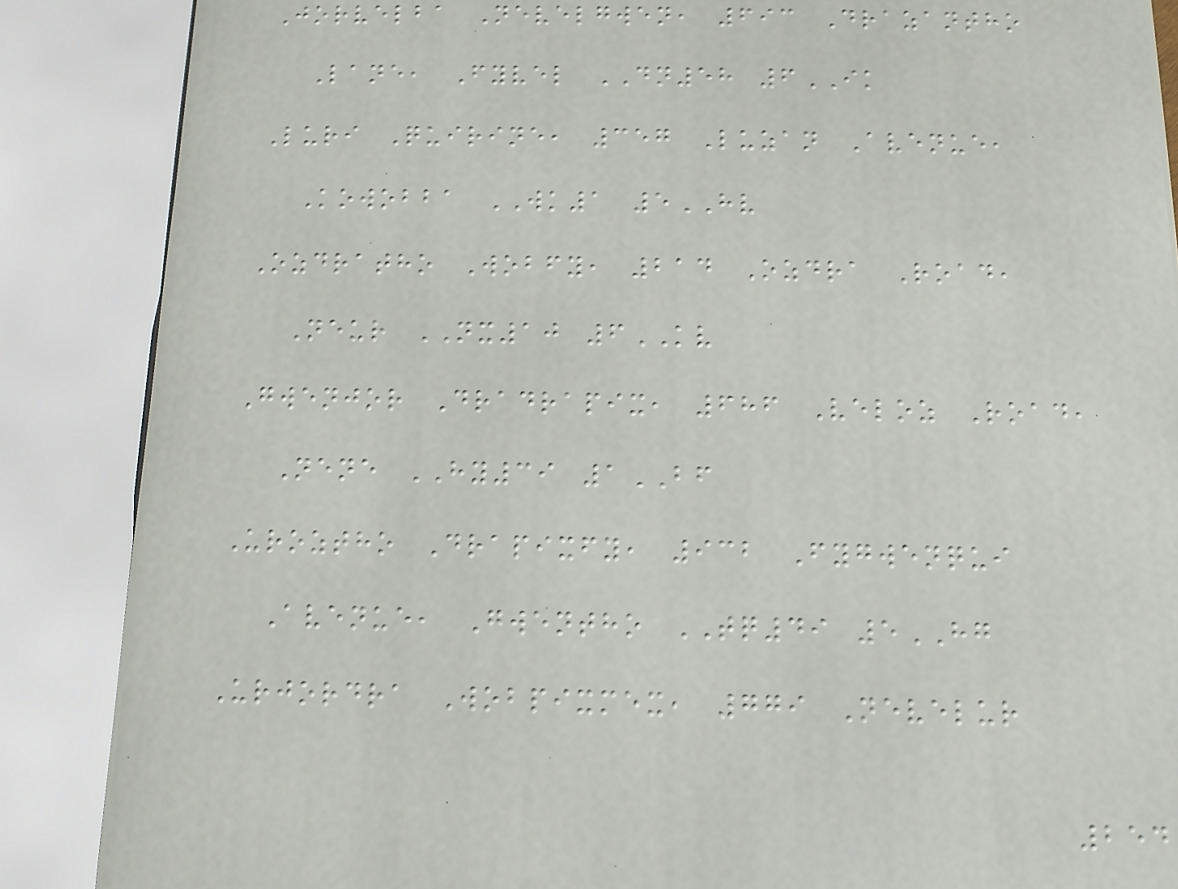Jorvelba Nevelgwen, 693 Drazantho
Lane, Fyvel DN58 6IK
Luri Quirine, 357 Luzan Avenue,
Kowobba WK1 5HV
Ozdratho Wobfy, 214 Ozdra Road,
Neur NX10 6KV
Gwenjor Dradrapix, 686 Veloz Road,
Nene HY39 1BF
Uroztho Drapixfy, 932 Fygwenqui
Avenue, Gwentho TQ49 5HG
Urjordra Wobpixmex, 779 Nevelur
254
